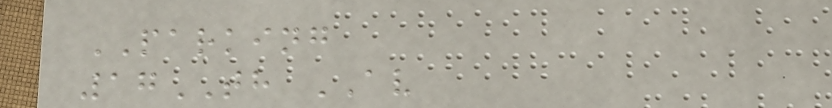PARKING
17TH AV
